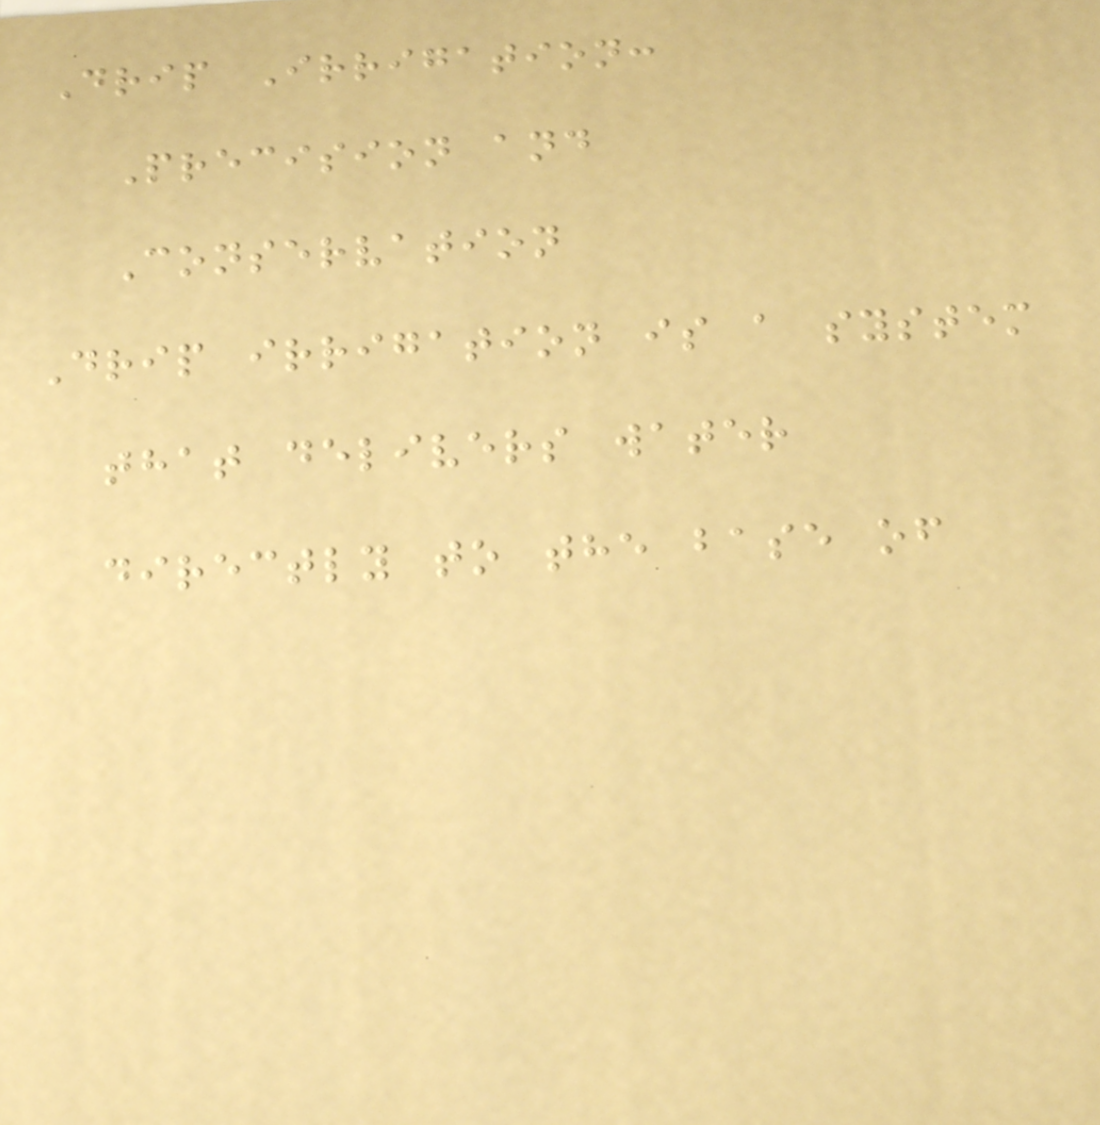Drip Irrigation:
Precision and
Conservation
Drip irrigation is a system
that delivers water
directly to the base of
